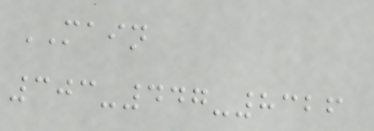MAIN
303-447-8326
